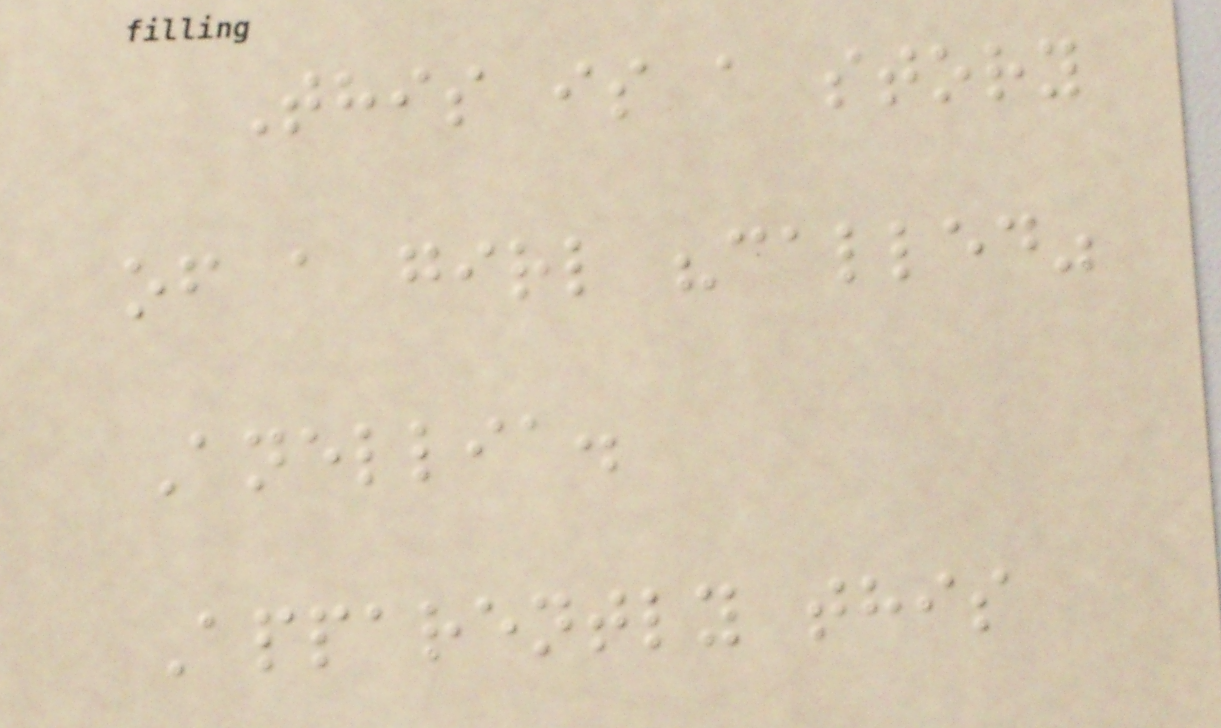This is a story
of a girl "called"
Anellia.
Apparently this
